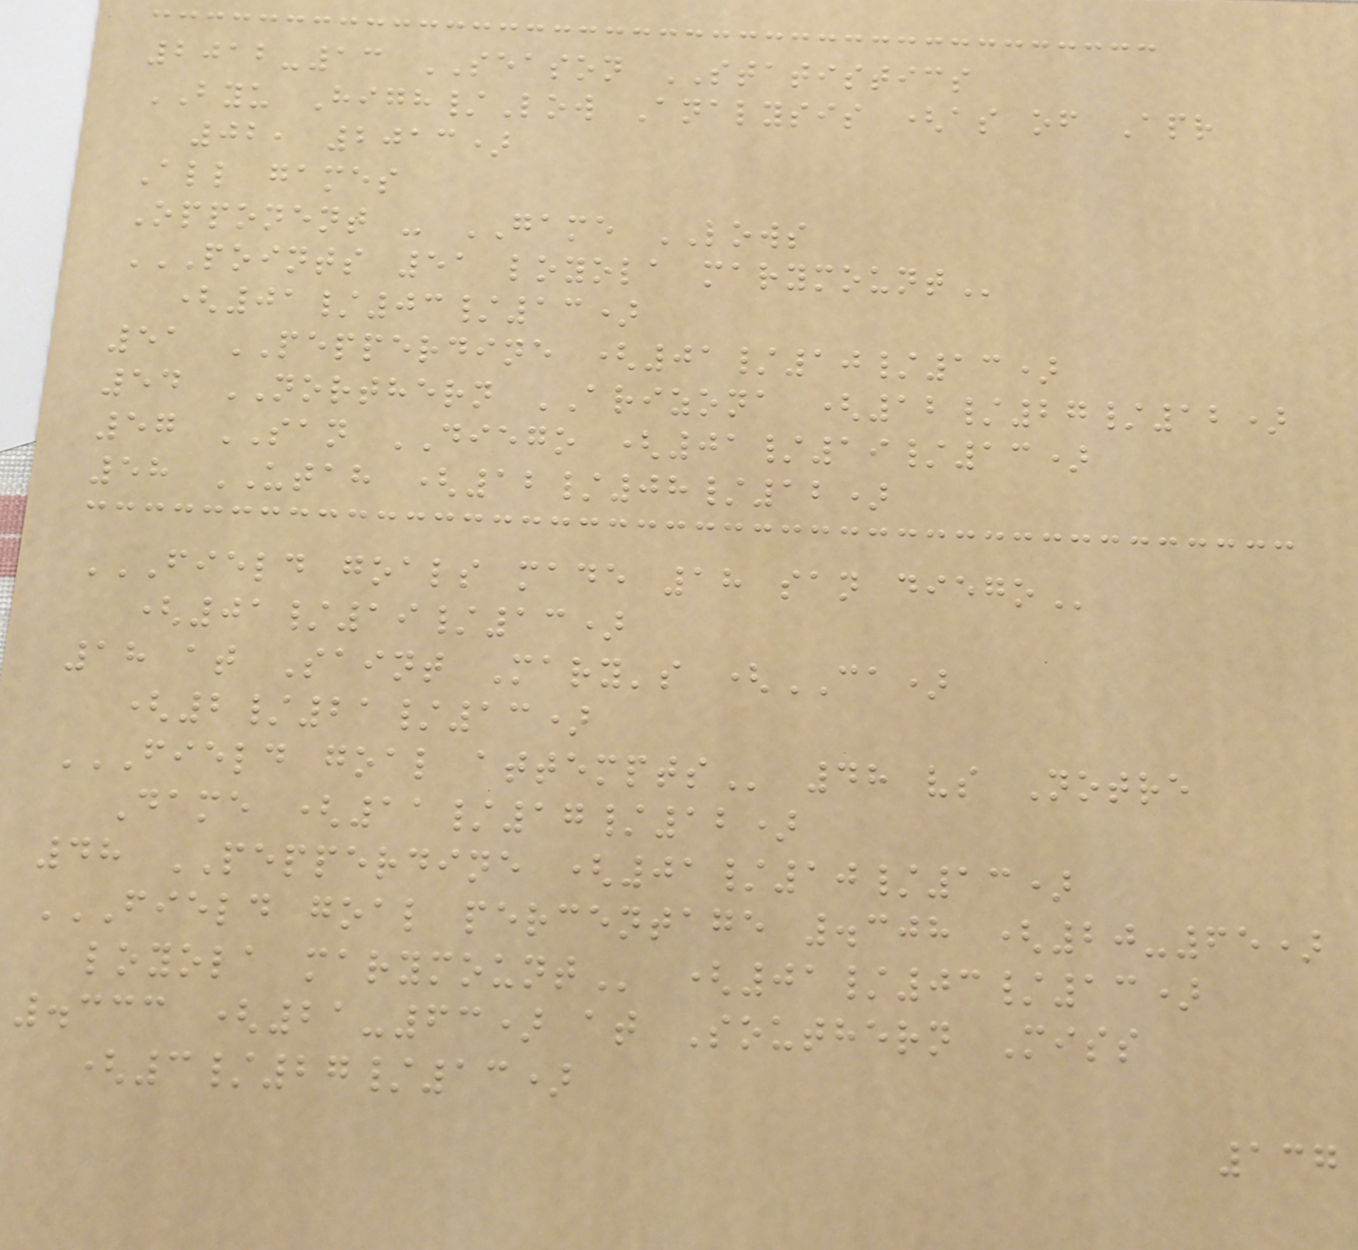2012-13 SEASON STATISTICS
BYU High/Low Analysis (as of Apr
02, 2013)
All games
Opponent - GAME LOWS
POINTS 51 LOYOLA MARYMOUNT
(01/03/13)
51 PEPPERDINE (01/10/13)
54 NORTHERN ARIZONA (12/27/12)
57 SAN DIEGO (01/19/13)
58 UTAH (12/08/12)
FIELD GOALS MADE 18 SAN DIEGO
(01/19/13)
18 at Saint Mary's (CA)
(2/21/13)
FIELD GOAL ATTEMPTS 48 vs Notre
Dame (11/17/12)
48 PEPPERDINE (01/10/13)
FIELD GOAL PERCENTAGE .308 (20-65)
LOYOLA MARYMOUNT (01/03/13)
.333 (21-63) at Southern Miss
(3/27/13)
137
